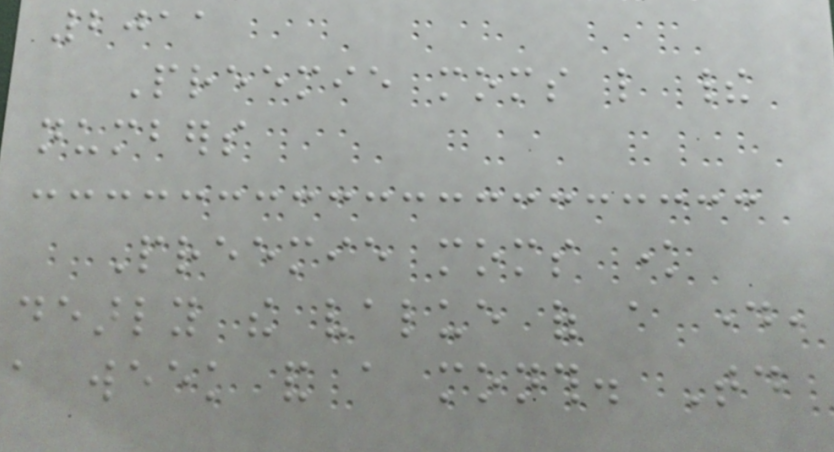2011
Preemie moms like their
numbers
Preemie moms know
dearly the value of a day,
a week and a month. Today
